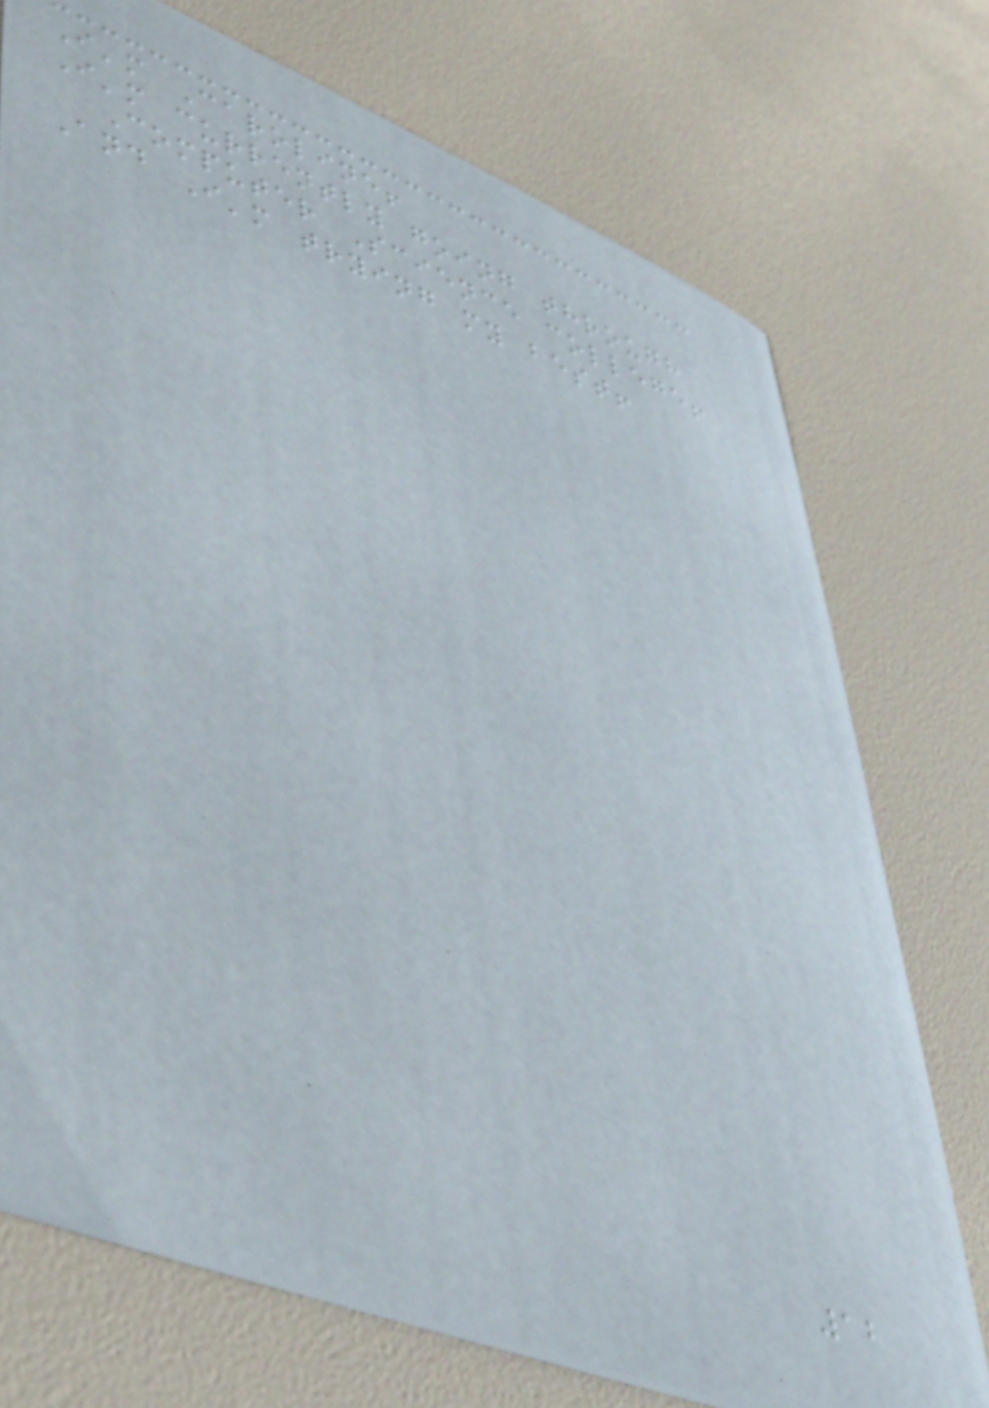I'm Caroline!
I'm currently going through
Computer Science college!
And I'm trying my best!
12
